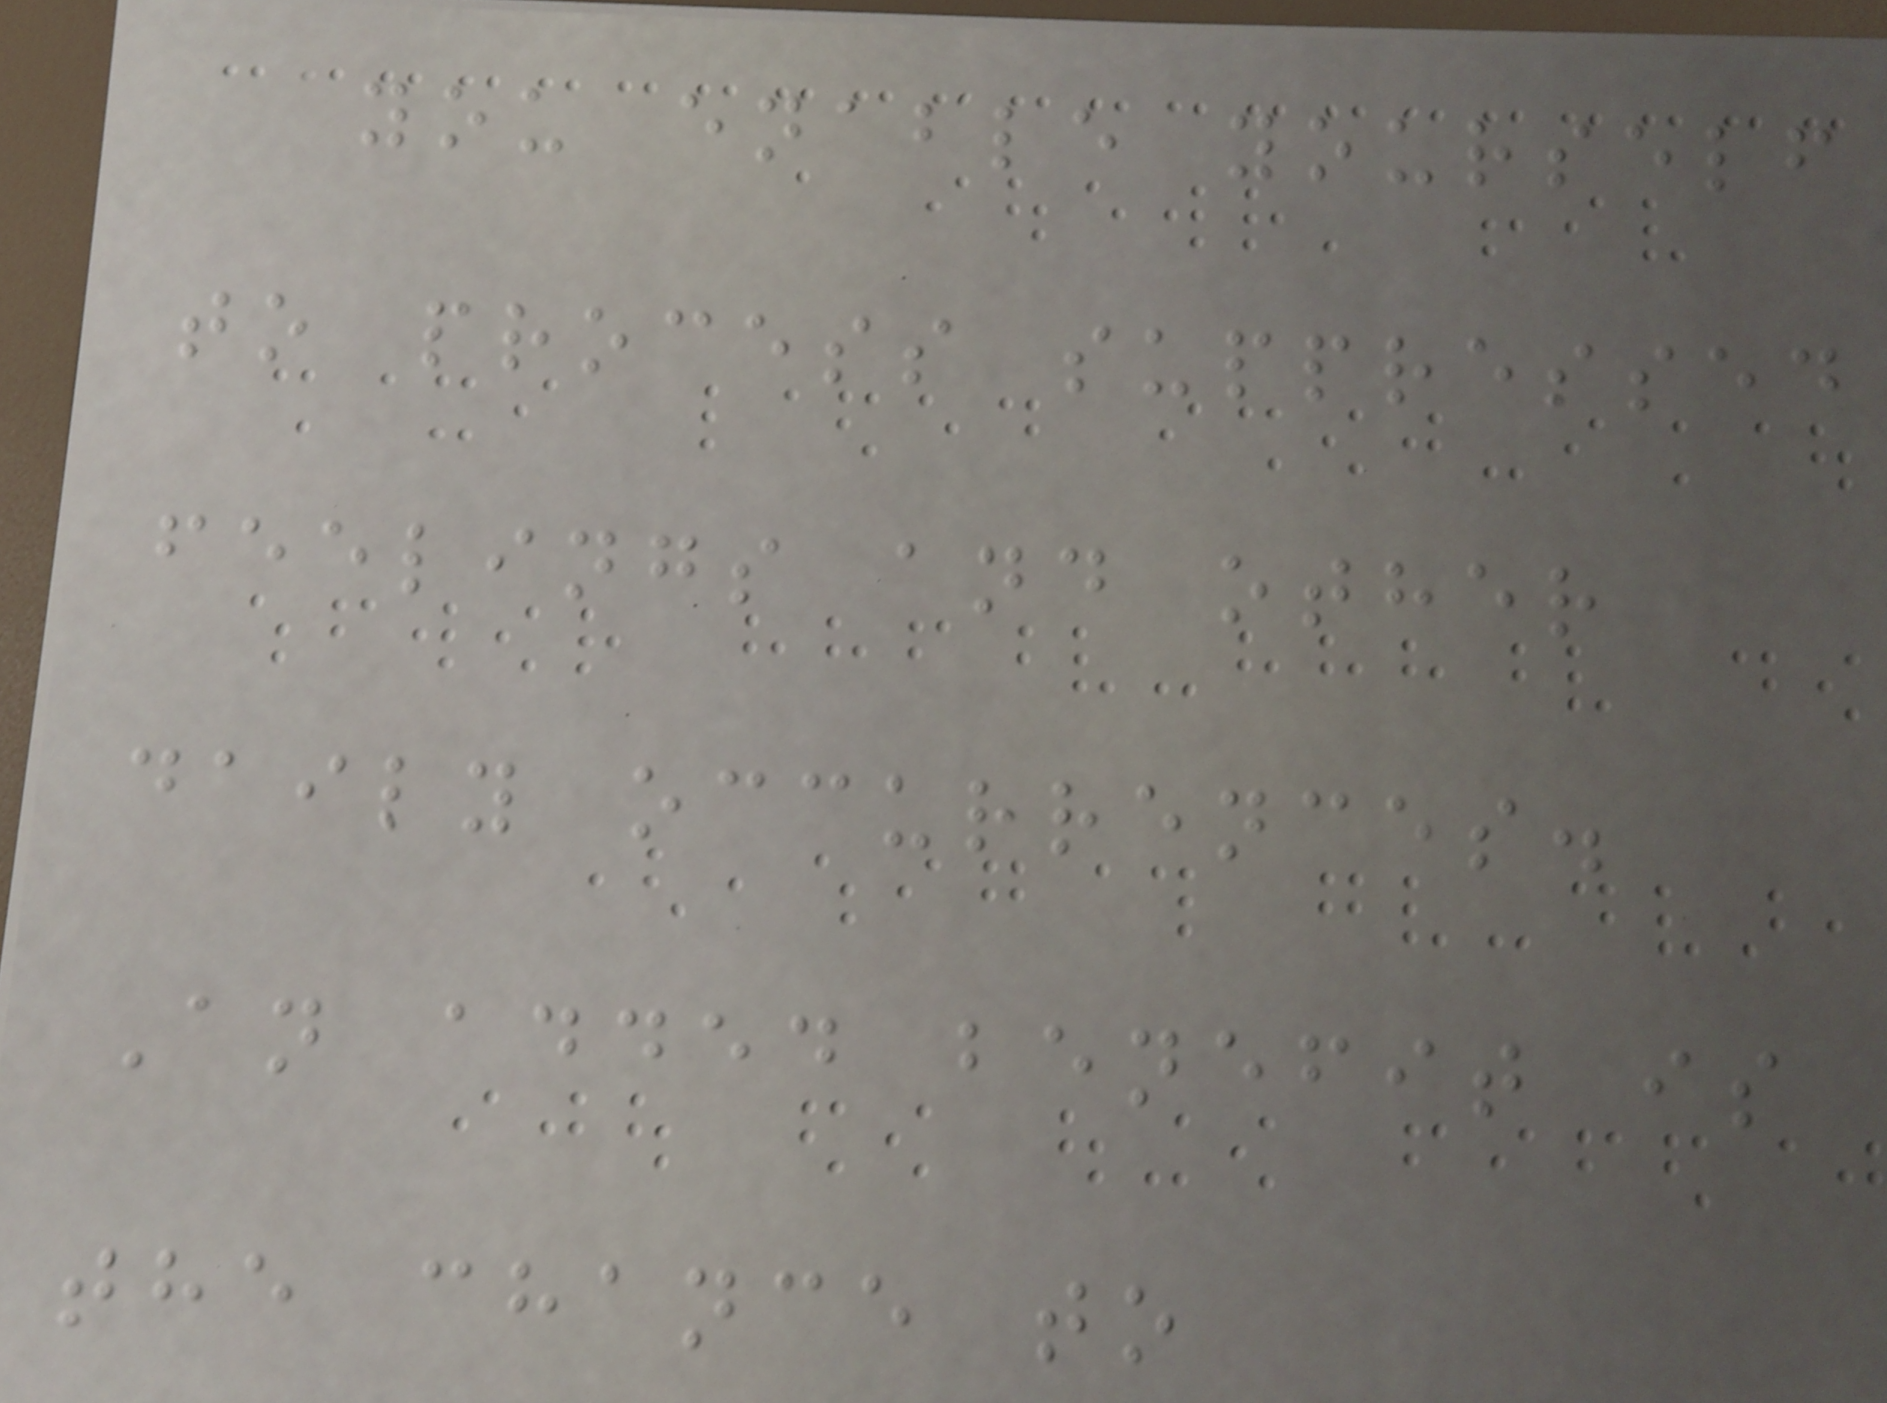you enable yourself
to process suppressed
feelings and other
daily occurrences.
An added benefit is
the chance to
